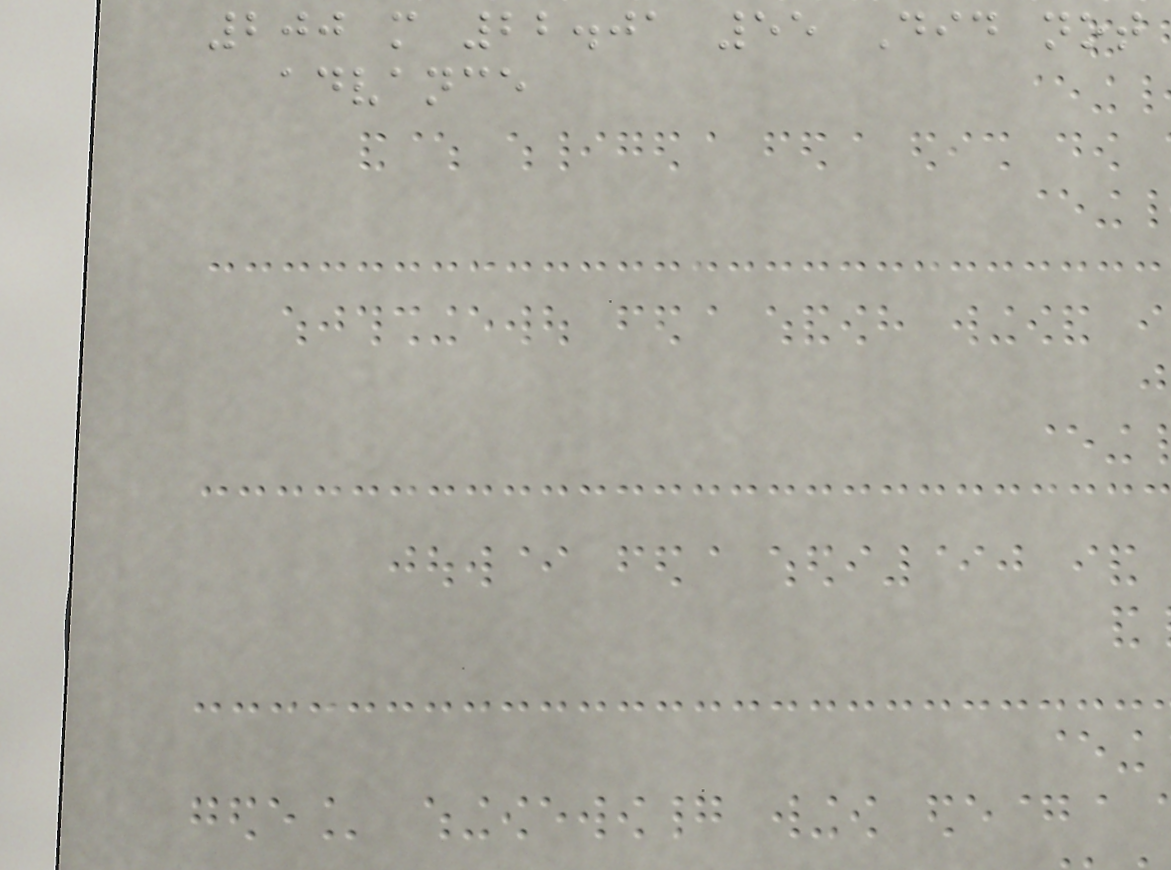200 m 22.01 55 Did not
advance
